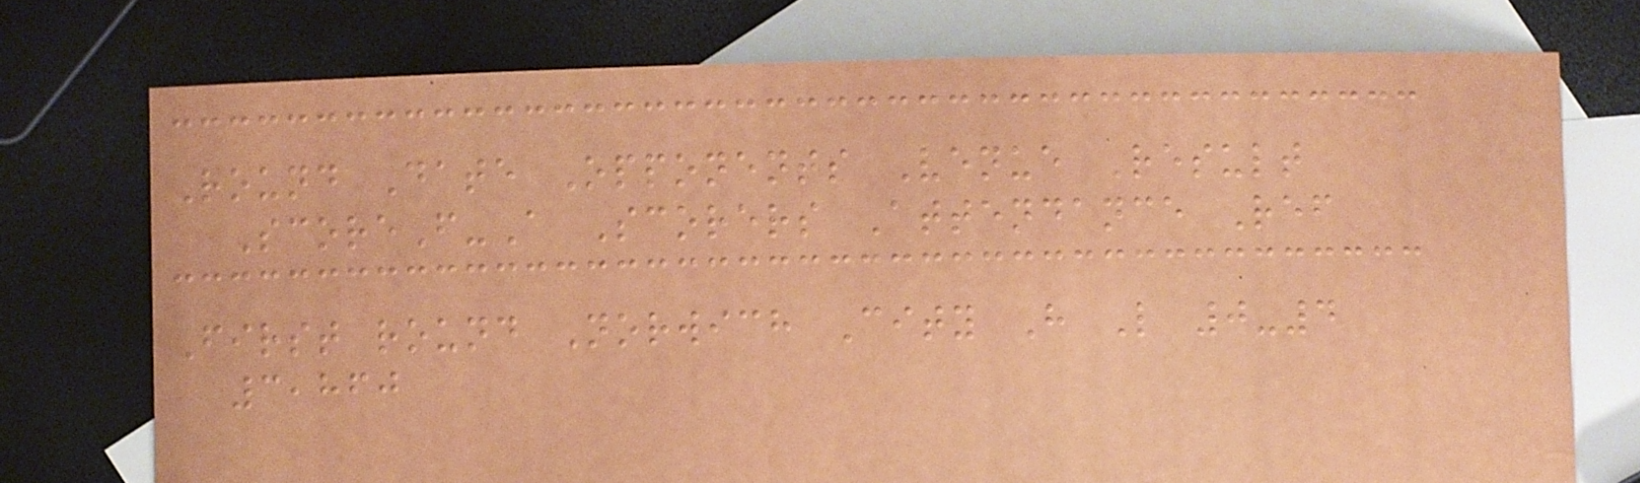Round Date Opponents Venue Result
ScoreF-A Scorers Attendance Ref
First round Norwich City H L 0-4
3,860
